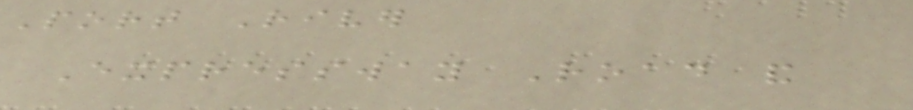Port River
Expressway Road and
